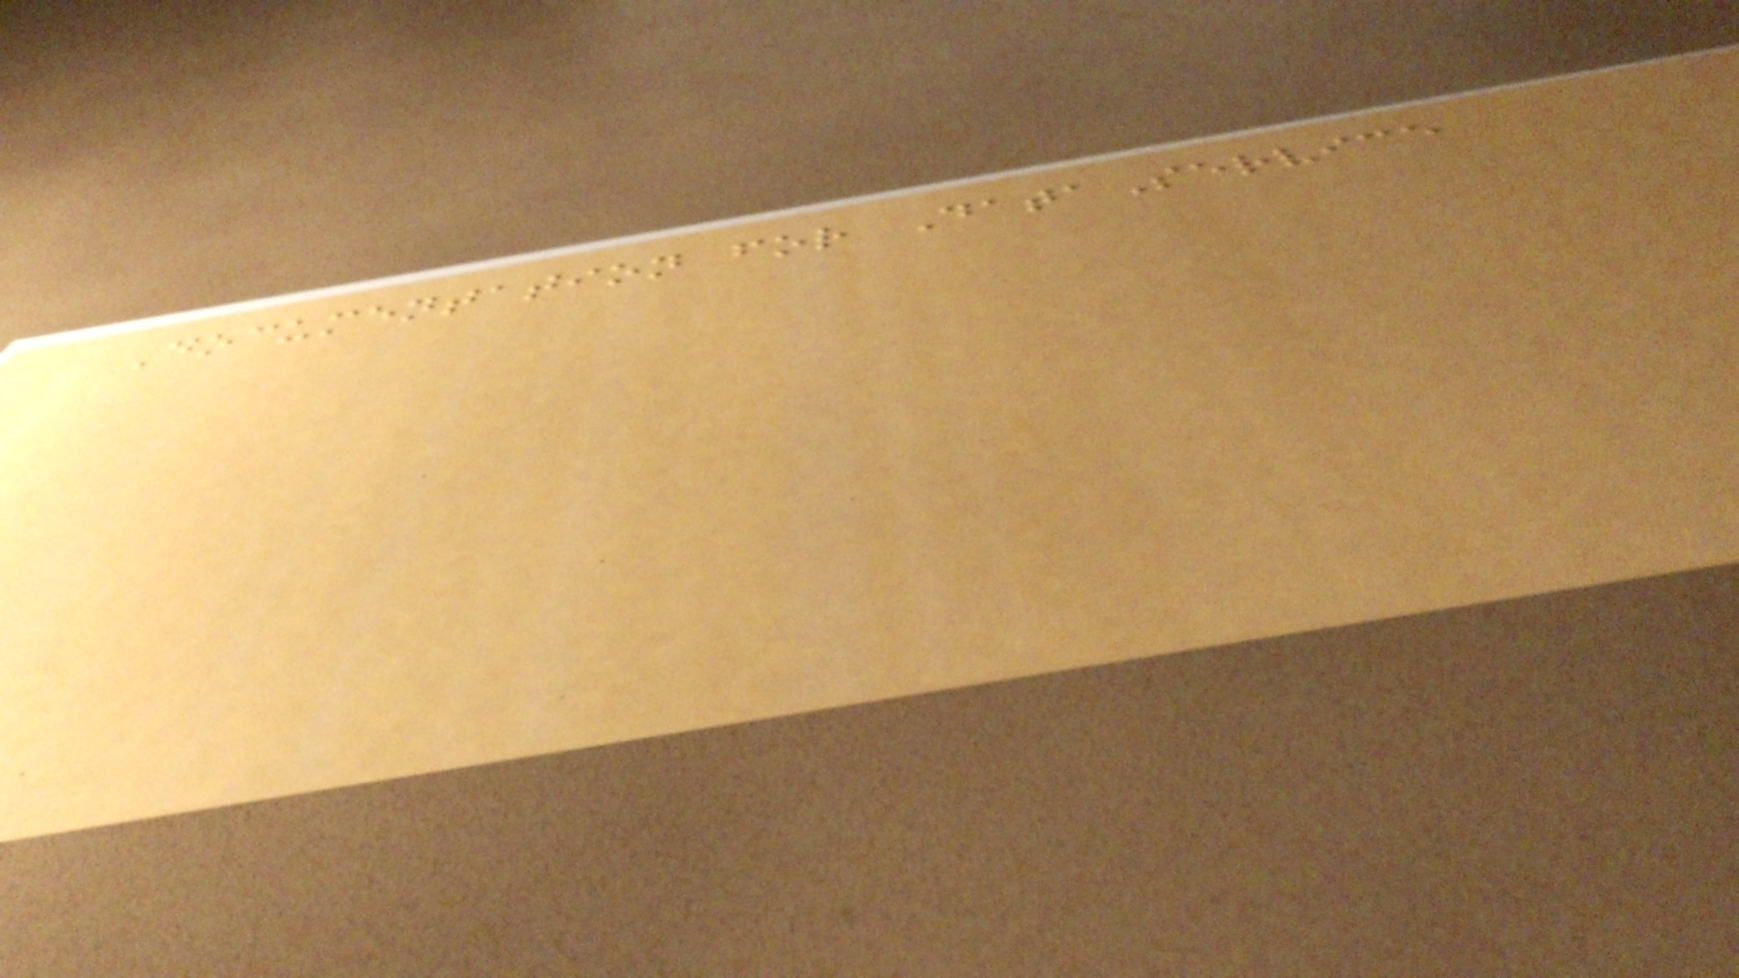Documentation for DataService
